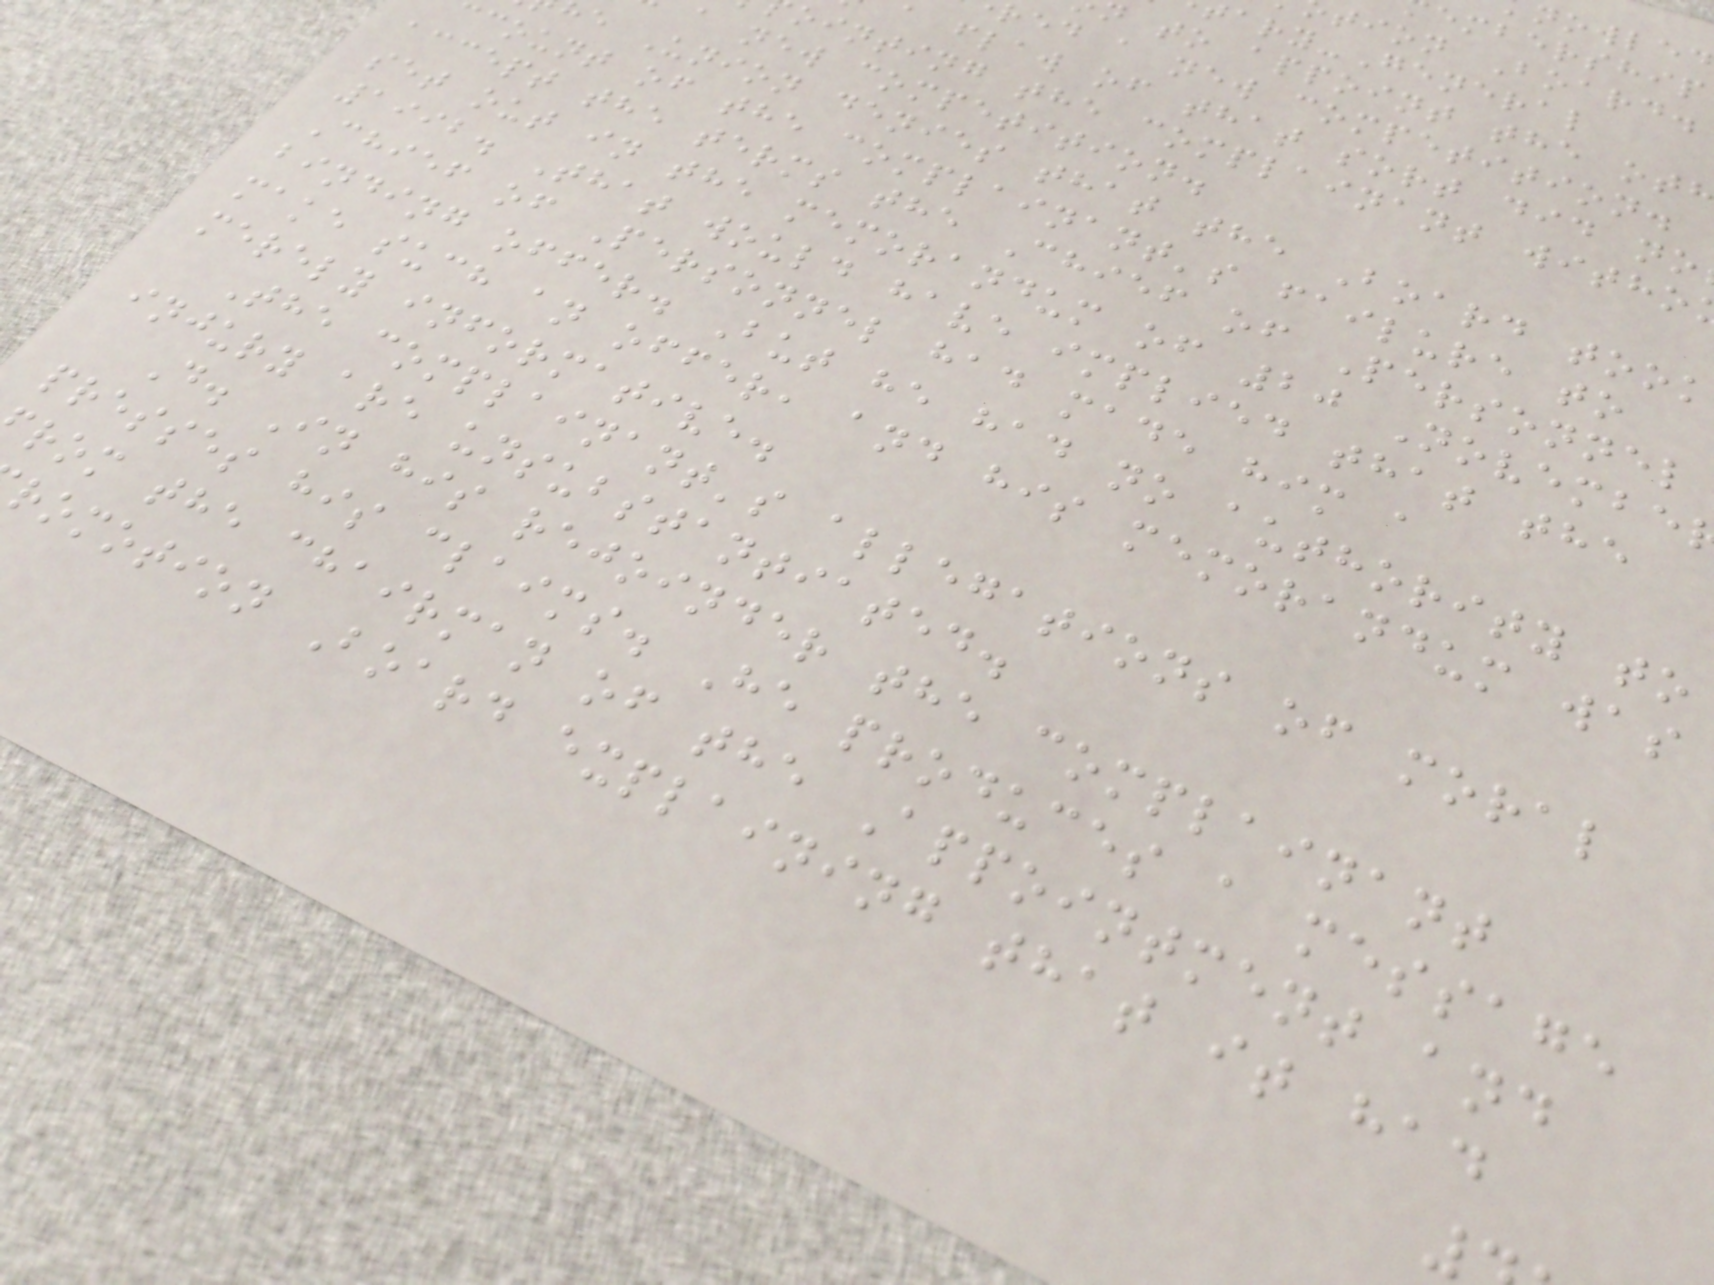tion Board.
ary-General
to appoint the ot
red a new competition.
a flaw of that sort did no
ointing the complainant witho
a new competition.
e Union denies that the Board took
ccount of the complainant's failure to
accept the terms the Chief of Personnel
set out in the memorandum of 20 Novembe
1992. That would have implied that the
Chief of Personnel had made him a
binding offer. But he had no authority to
make such an offer, and his memorandum was
merely informative.
The complainant's allegations of moral
injury are unsubstantiated.
D. In his rejoinder the complainant
presses his claims. He produces a message
rom the chairman of the Appointment and
romotion Board explaining that it had
